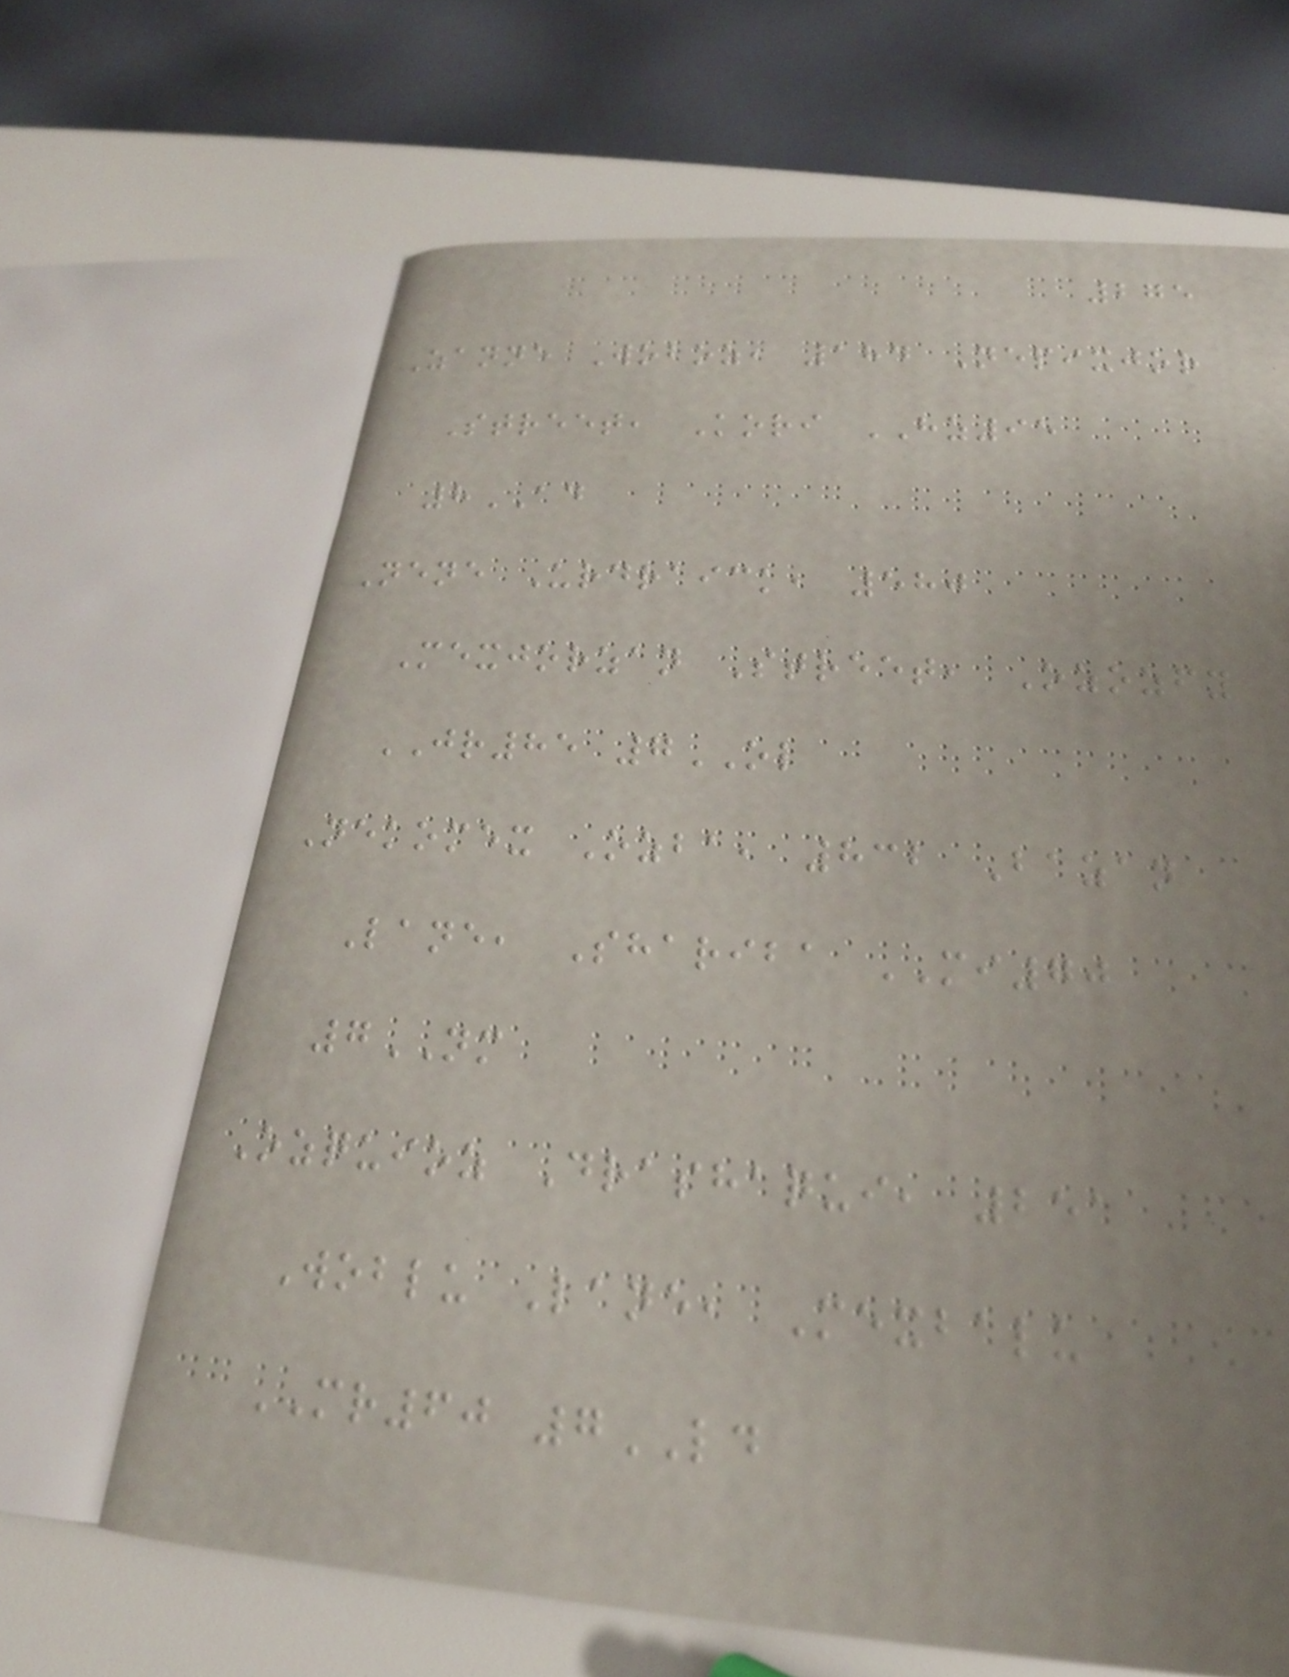275
Zanne Woboz, 184 Nepixjor
Street, Kori HZ95
8AD
Nene Urdraick, 580
Mexjorzan Street, Ozozfy
JR85 7OL
Nekomex Ozba, 832 Bazan
Lane, Shariba MI70
7NM
Ozquioz Drashaqui, 251
Woblu Lane, Mexbalu
MR60 7LD
